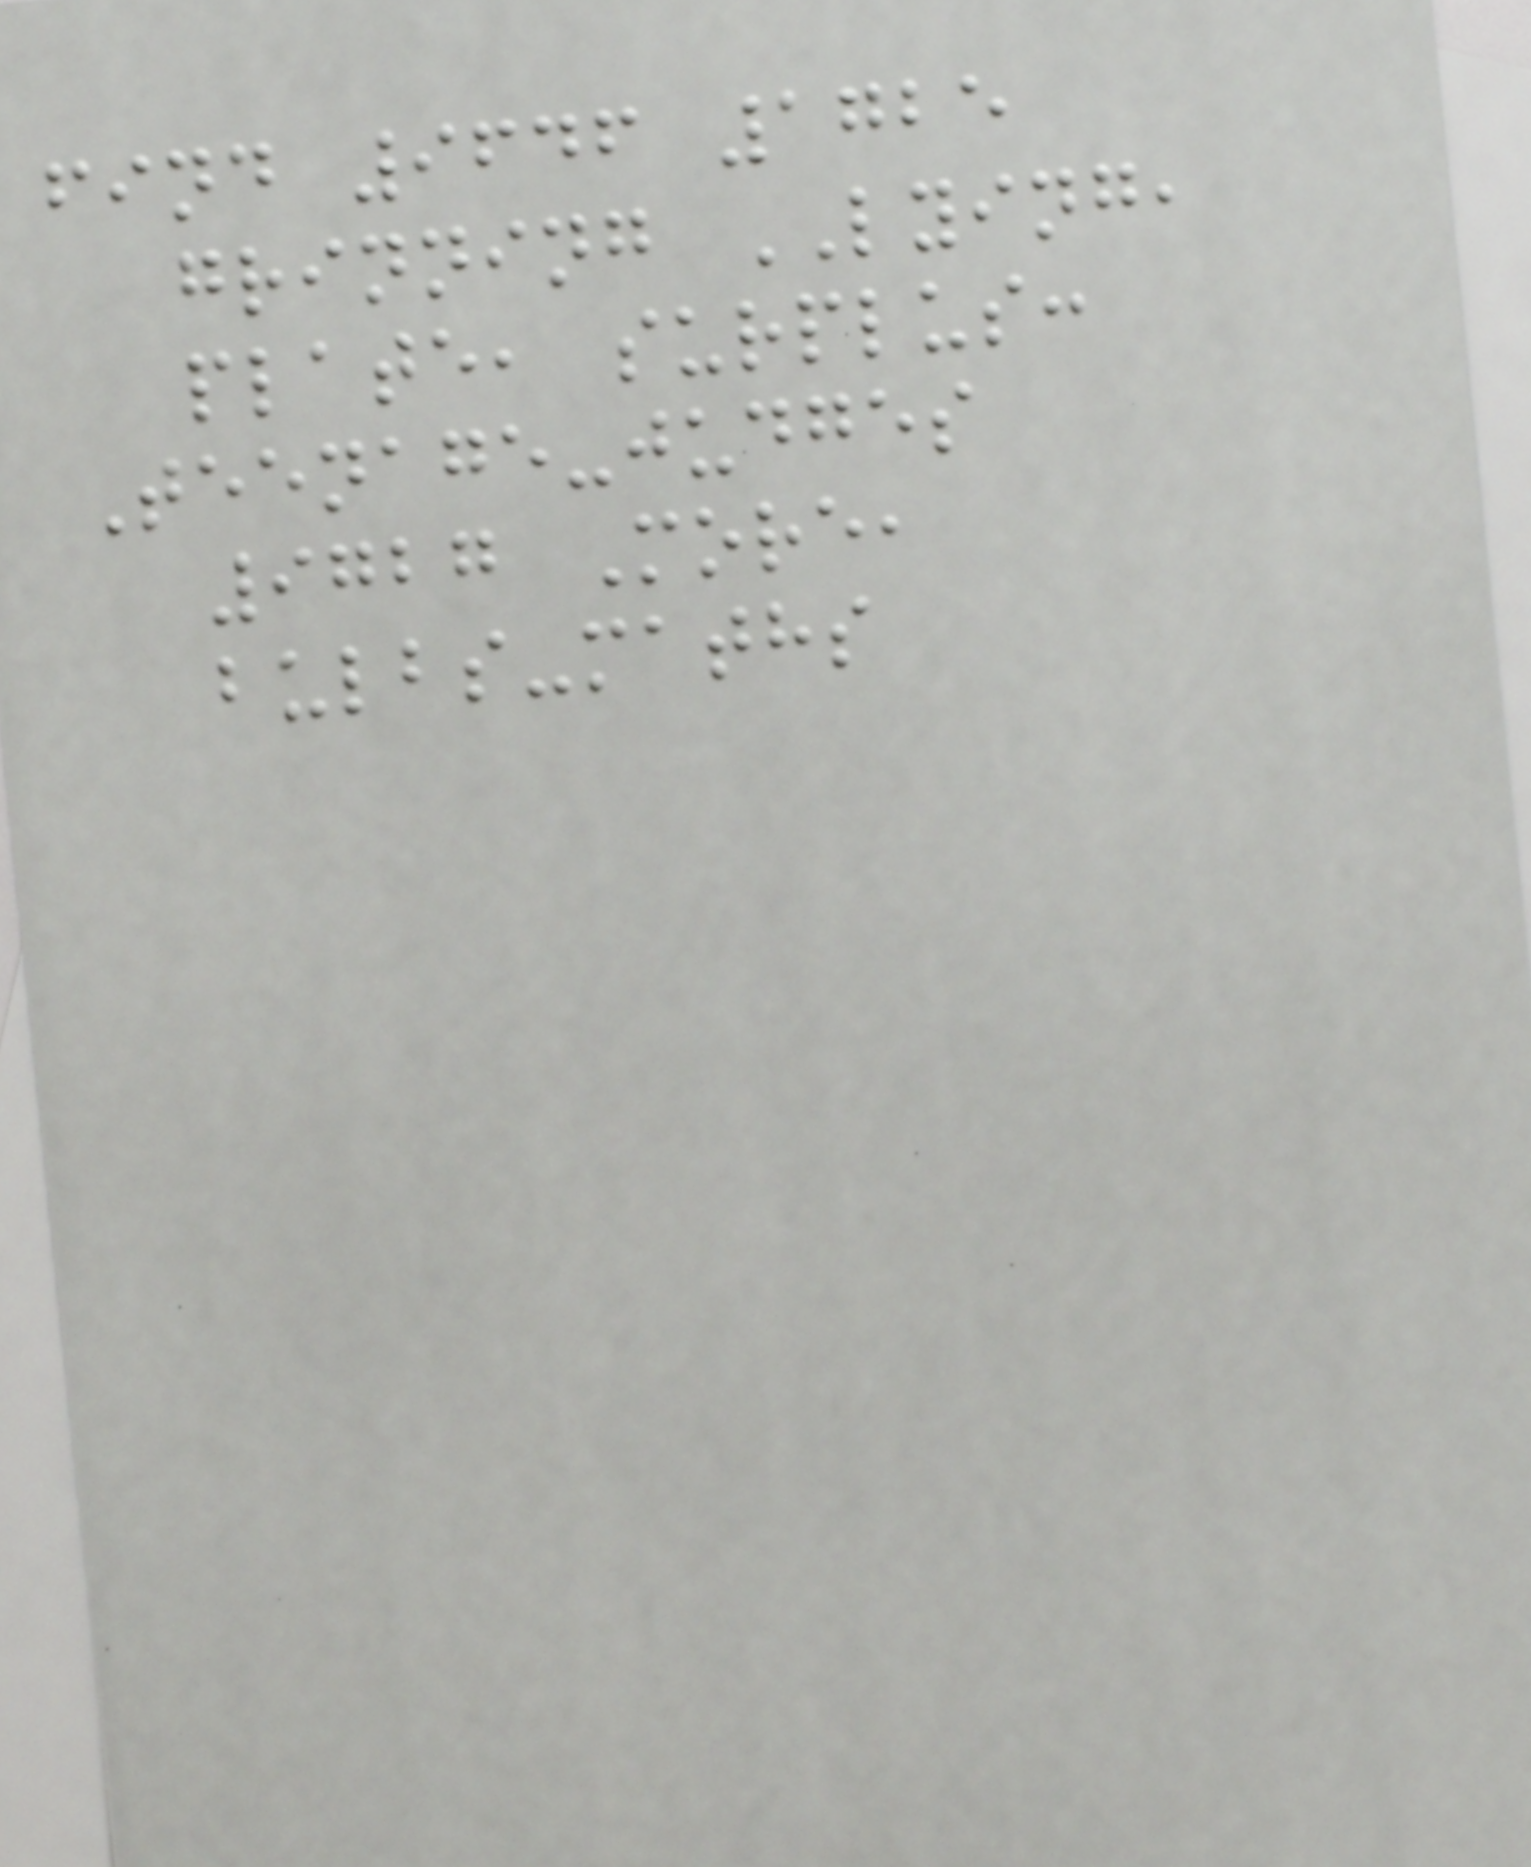find 9646 1725
grinning LYING,
plate, surplus:
Teenage-judges
9727 More,
bulbs-maths
